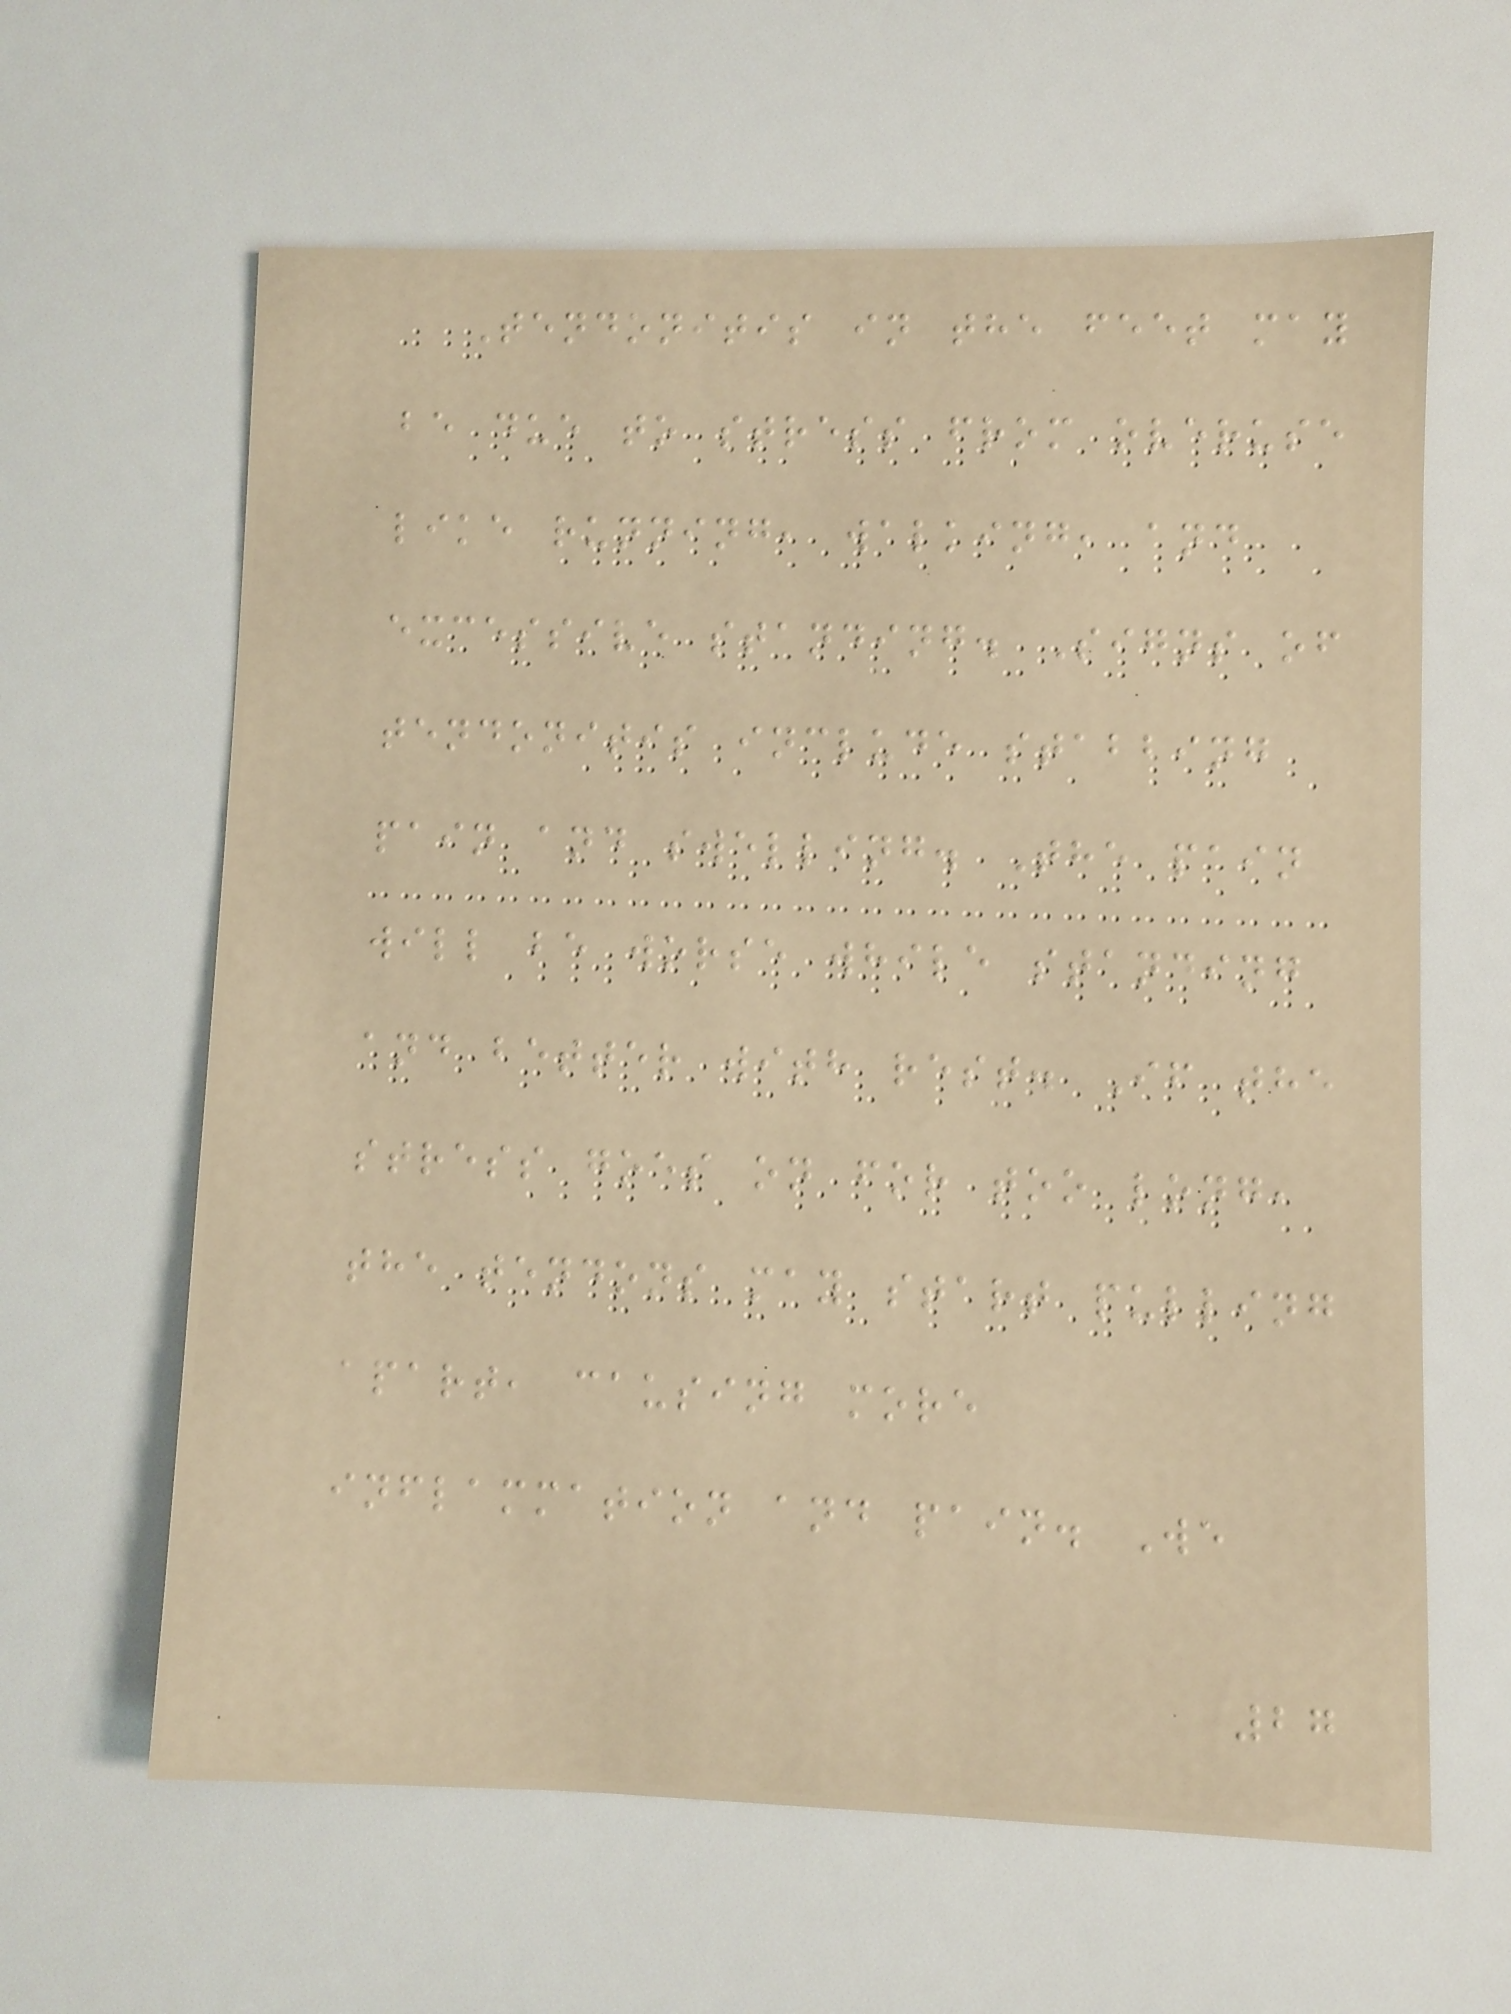Tendonitis in the feet may
be due to stress from overuse
like running, walking, and
excessive standing. Signs of
tendonitis include stabbing
pain and swelling. The pain
will be worse while standing
and better with rest. If the
stress goes on for too long,
the tendons may start pulling
apart, causing more
inflammation and pain. We
27
